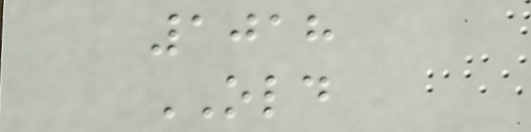1018
OLD
